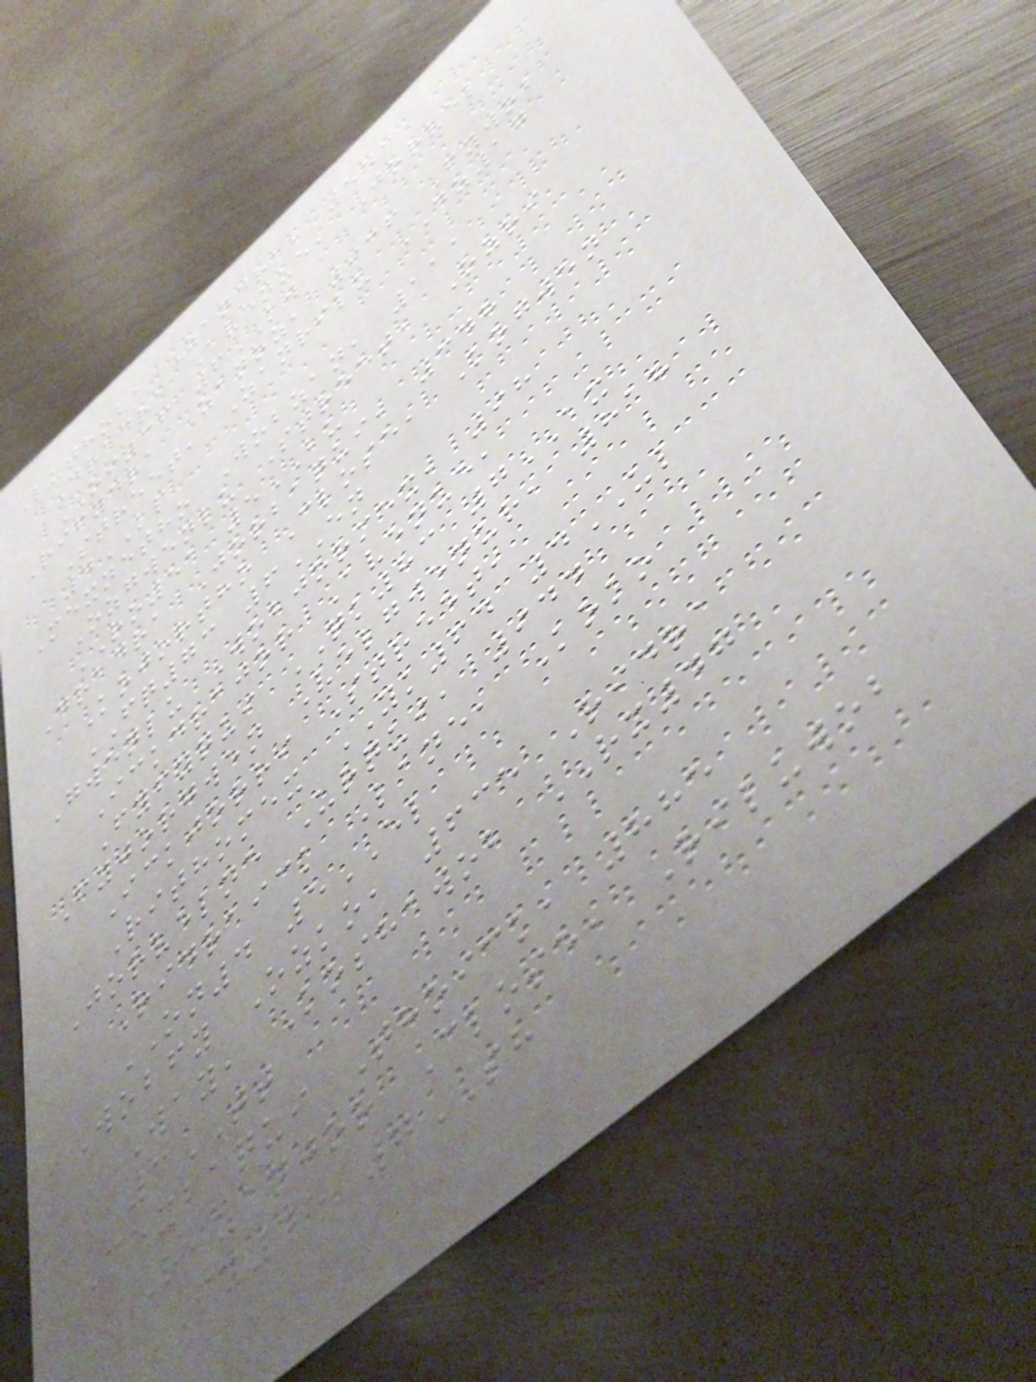Luthoba Zandra, 543
Dradra Avenue, Jorvel
OI36 6KW
Rifydra Zanoz, 936 Fywob
Street, Zanrilu DZ17
4KP
Mexnetho Wobzan, 111
Ozgwenlu Street, Ozri
RO51 5BU
Dradra Jorbaqui, 348
Kojortho Close, Kogwen
FQ73 6EN
Gwenlu Wobjormex, 98
Ickdrajor Avenue,
Fyfyqui QK83 7AX
Fyjorgwen Velgwenur, 818
Ickjorri Street,
Rithomex YK64 4UL
Jorvelne Urqui, 944
Ridraick Lane, Koko
ON4 5EL
Wobfy Ozko, 635 Ridra
Way, Koshawob RX47
3TT
Mexbaqui Thoick, 885
Rizanjor Close, Riluwob
SX45 7SH
